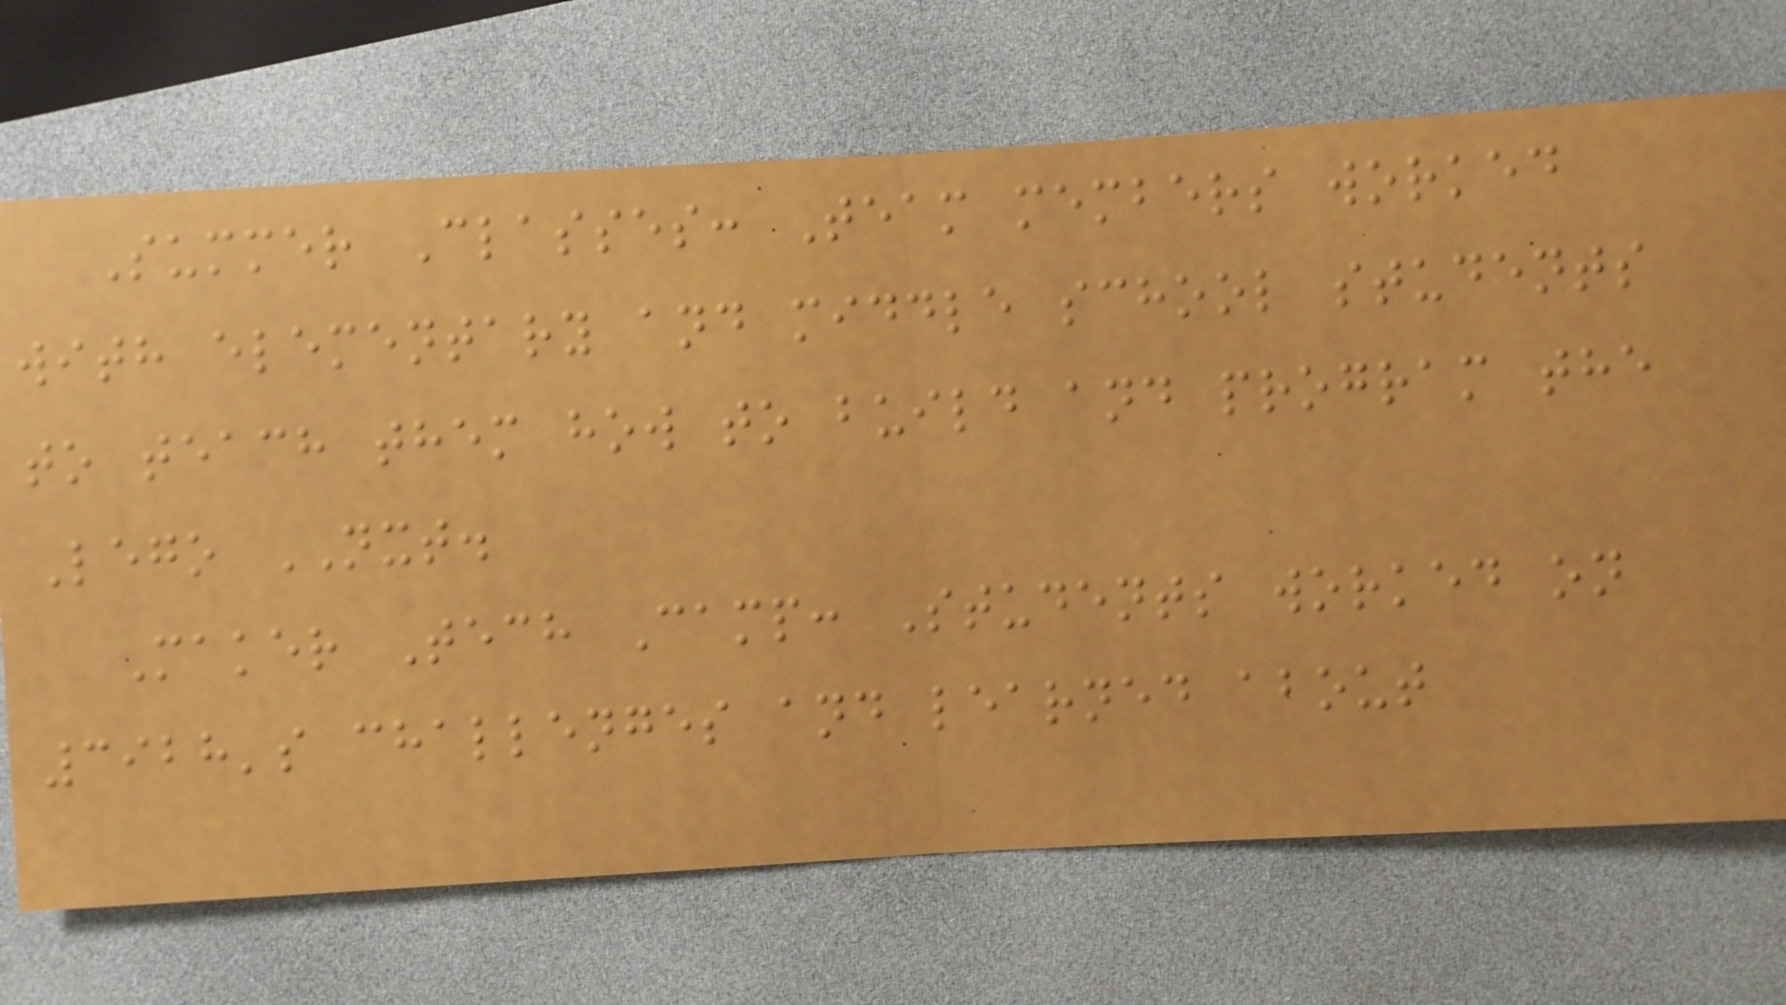Summer Classes: Team members worked
with elementary and middle school students
to teach them how to build and program the
Lego NXT.
Maker Tech Camp: Students worked on
3928's challenges and learned about
